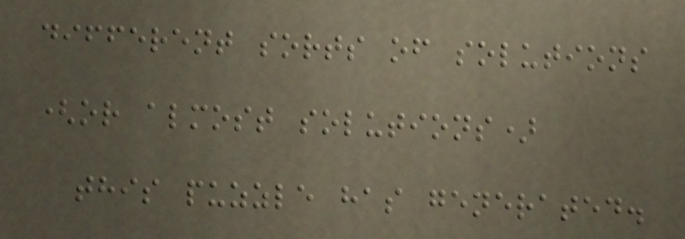different sorts of solutions
(or almost solutions)
this puzzle has generated.
